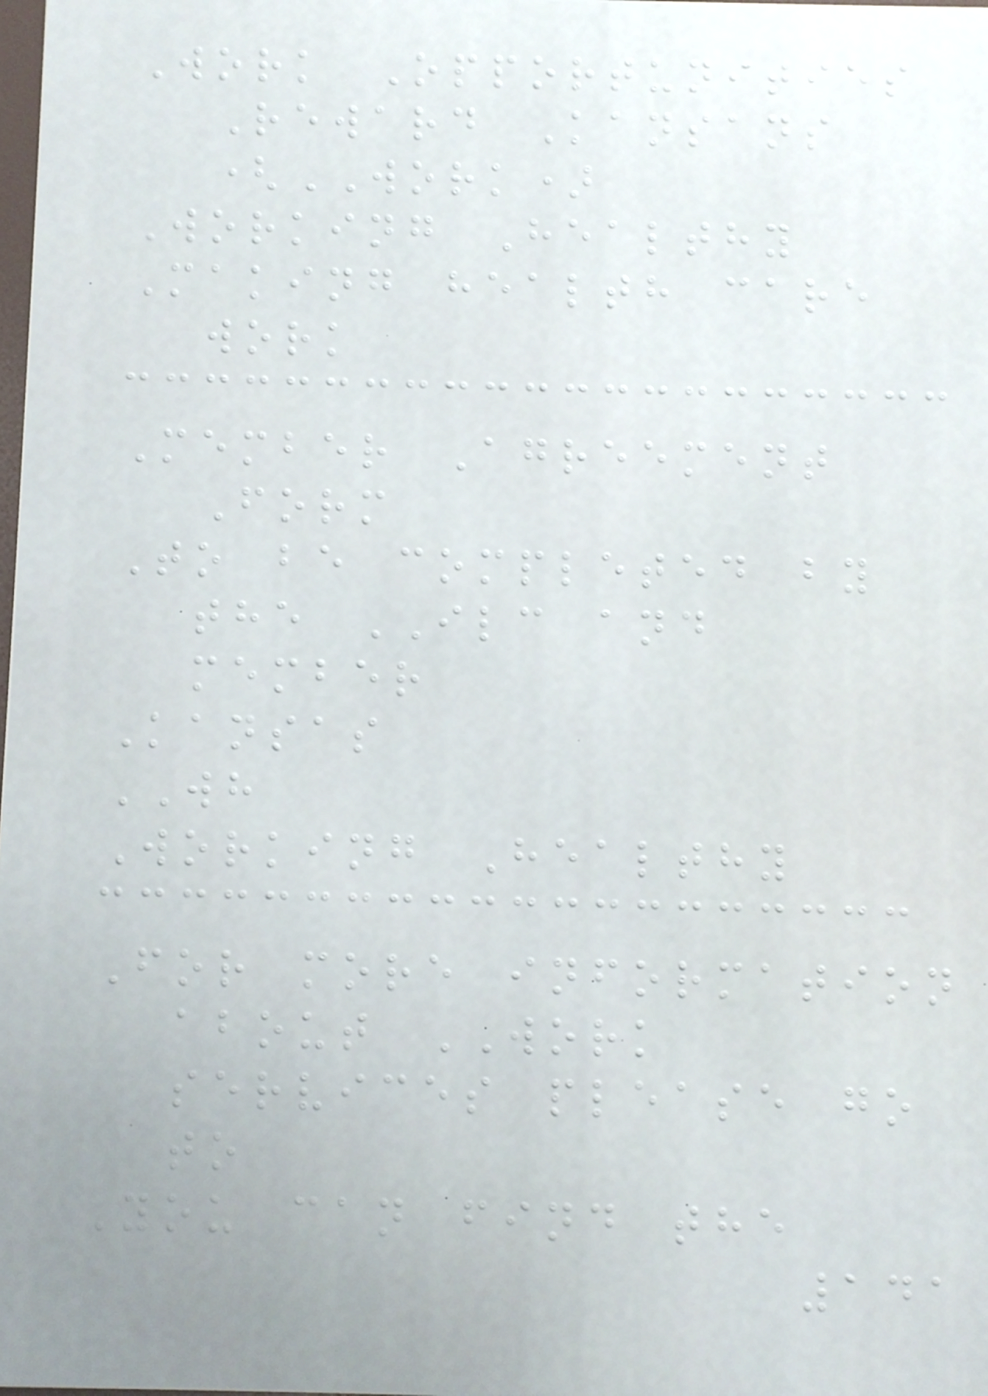Work Opportunities
Reward Kansans
(WORK)
Working Healthy
Making health care
work
Member Agreement
Form
To be completed by
the ILC and
member
Kansas
WH
Working Healthy
For more information
about WORK
services please go
to
You can find the
141
